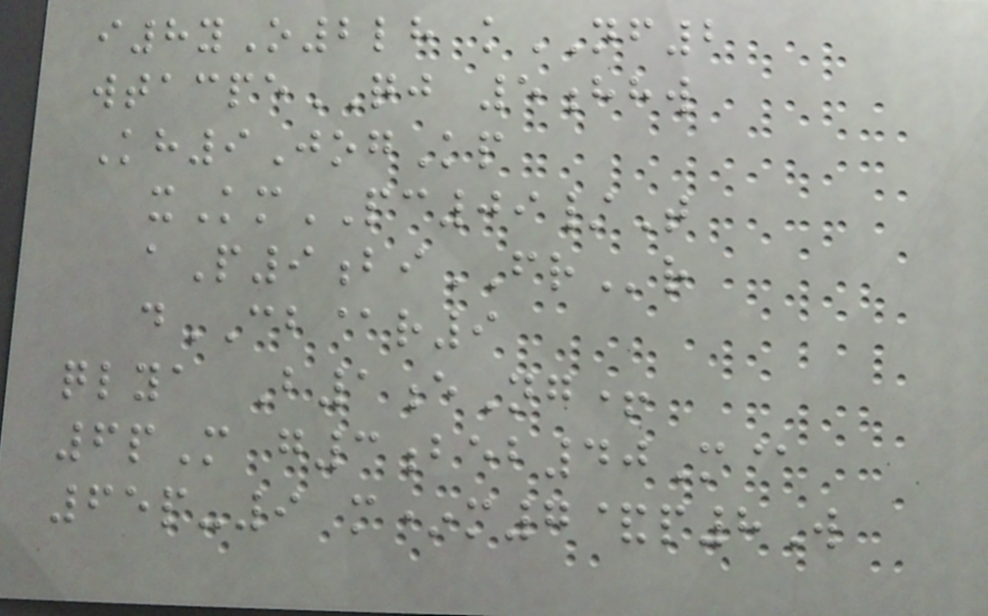i8yO2lh kNF2
wtacpeQJ 5hhw
Kh9JogKp
xKmPC09/T
aP9biFRr
dCB@r9
qlya B1eNg+
6pM g3beb40M@
65p-9 m*m7&p8W
